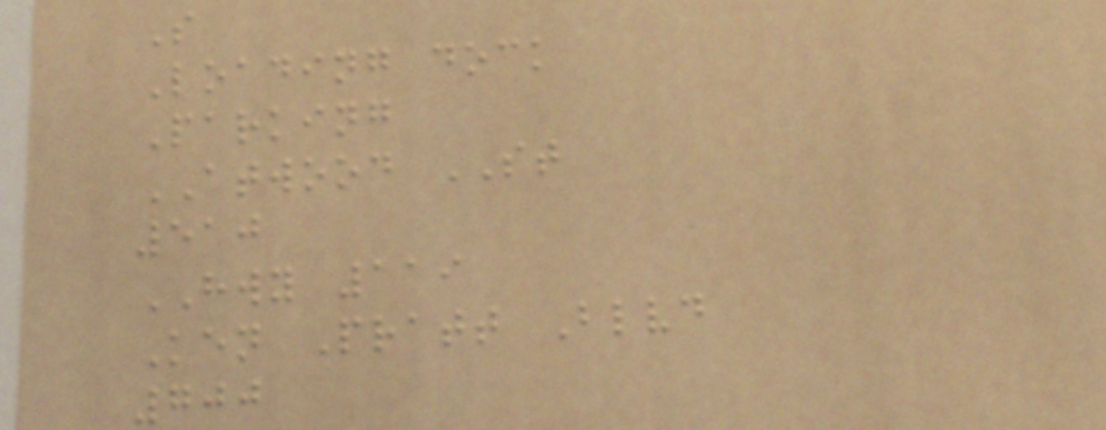S
Loading dock
Parking
ATWOOD ST
510
HWY 119
Ken Pratt Blvd
700
